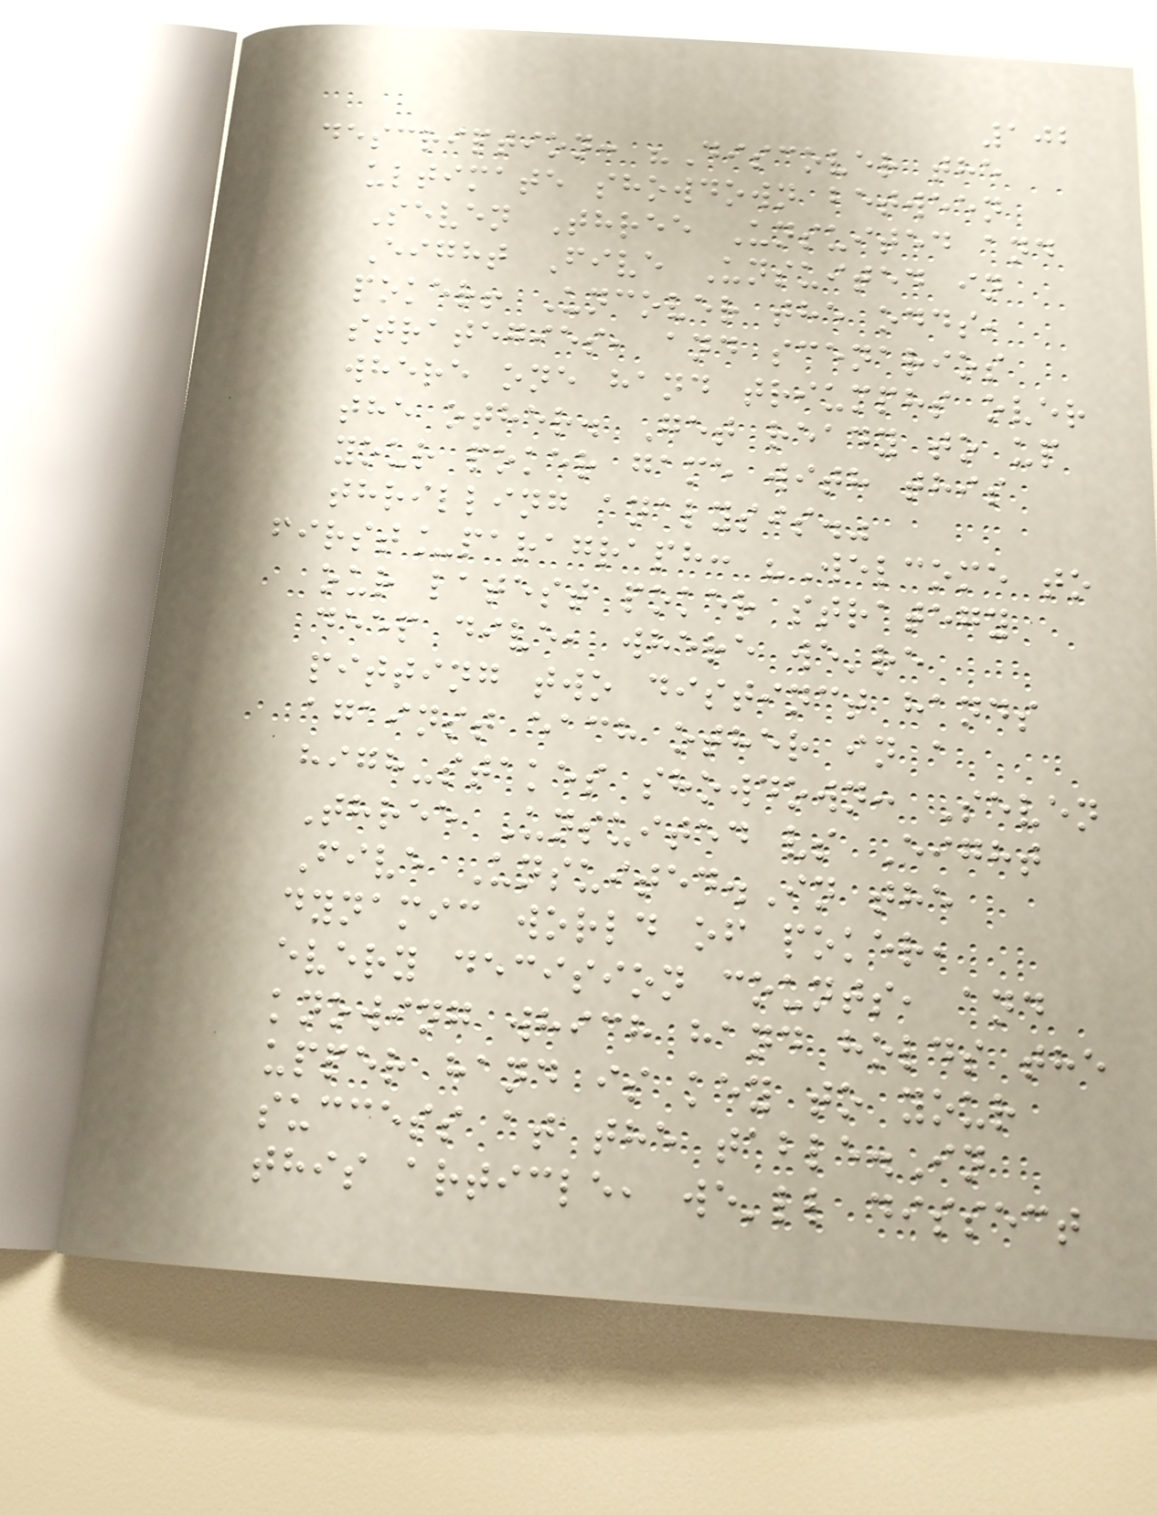102
description: "Discover the
ultimate showdown between
Seven Three Unsuited and
Eight Five Unsuited in
poker! Uncover the odds,
strategies, and scenarios
where one hand triumphs over
the other. Get ready to up
your poker game with this
thrilling analysis."
first_paragraph: "Welcome to
our latest poker strategy
deep dive, where we're
pitting two distinct hands
against each other in a
high-stakes showdown: Seven
Three Unsuited vs Eight
Five Unsuited.In the
dynamic world of poker,
every decision counts, and
knowing which hand holds the
upper hand is key to your
success at the table.In
this article, we'll dissect
